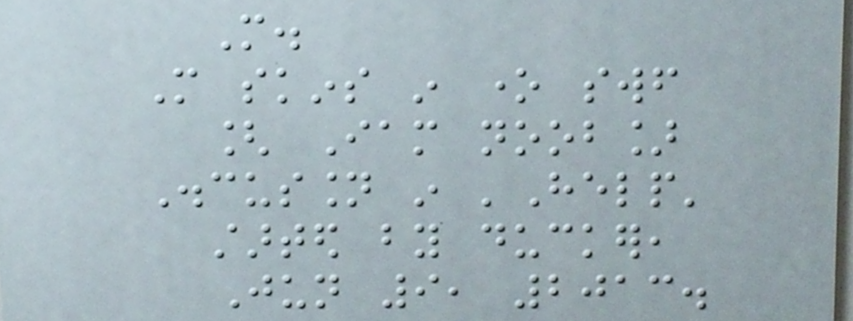More.
More skins in one swf
[ Iam noob]
Discussion in 'Help'
started by ducker,
Jun 9, 2013.
